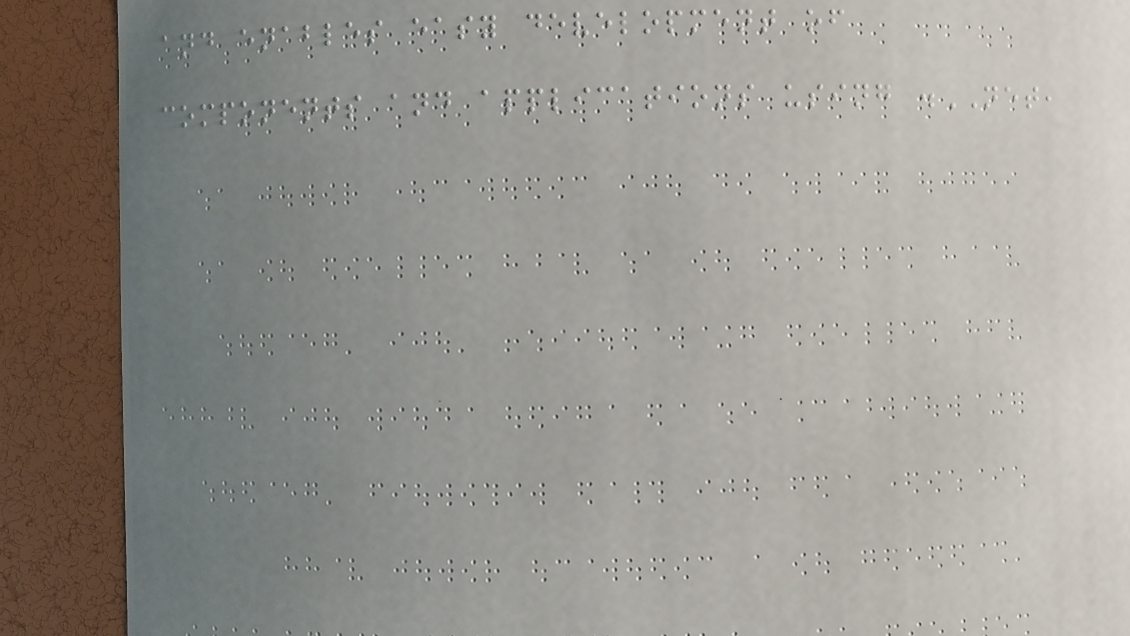and enables easy development of
components and applications using .NET,
